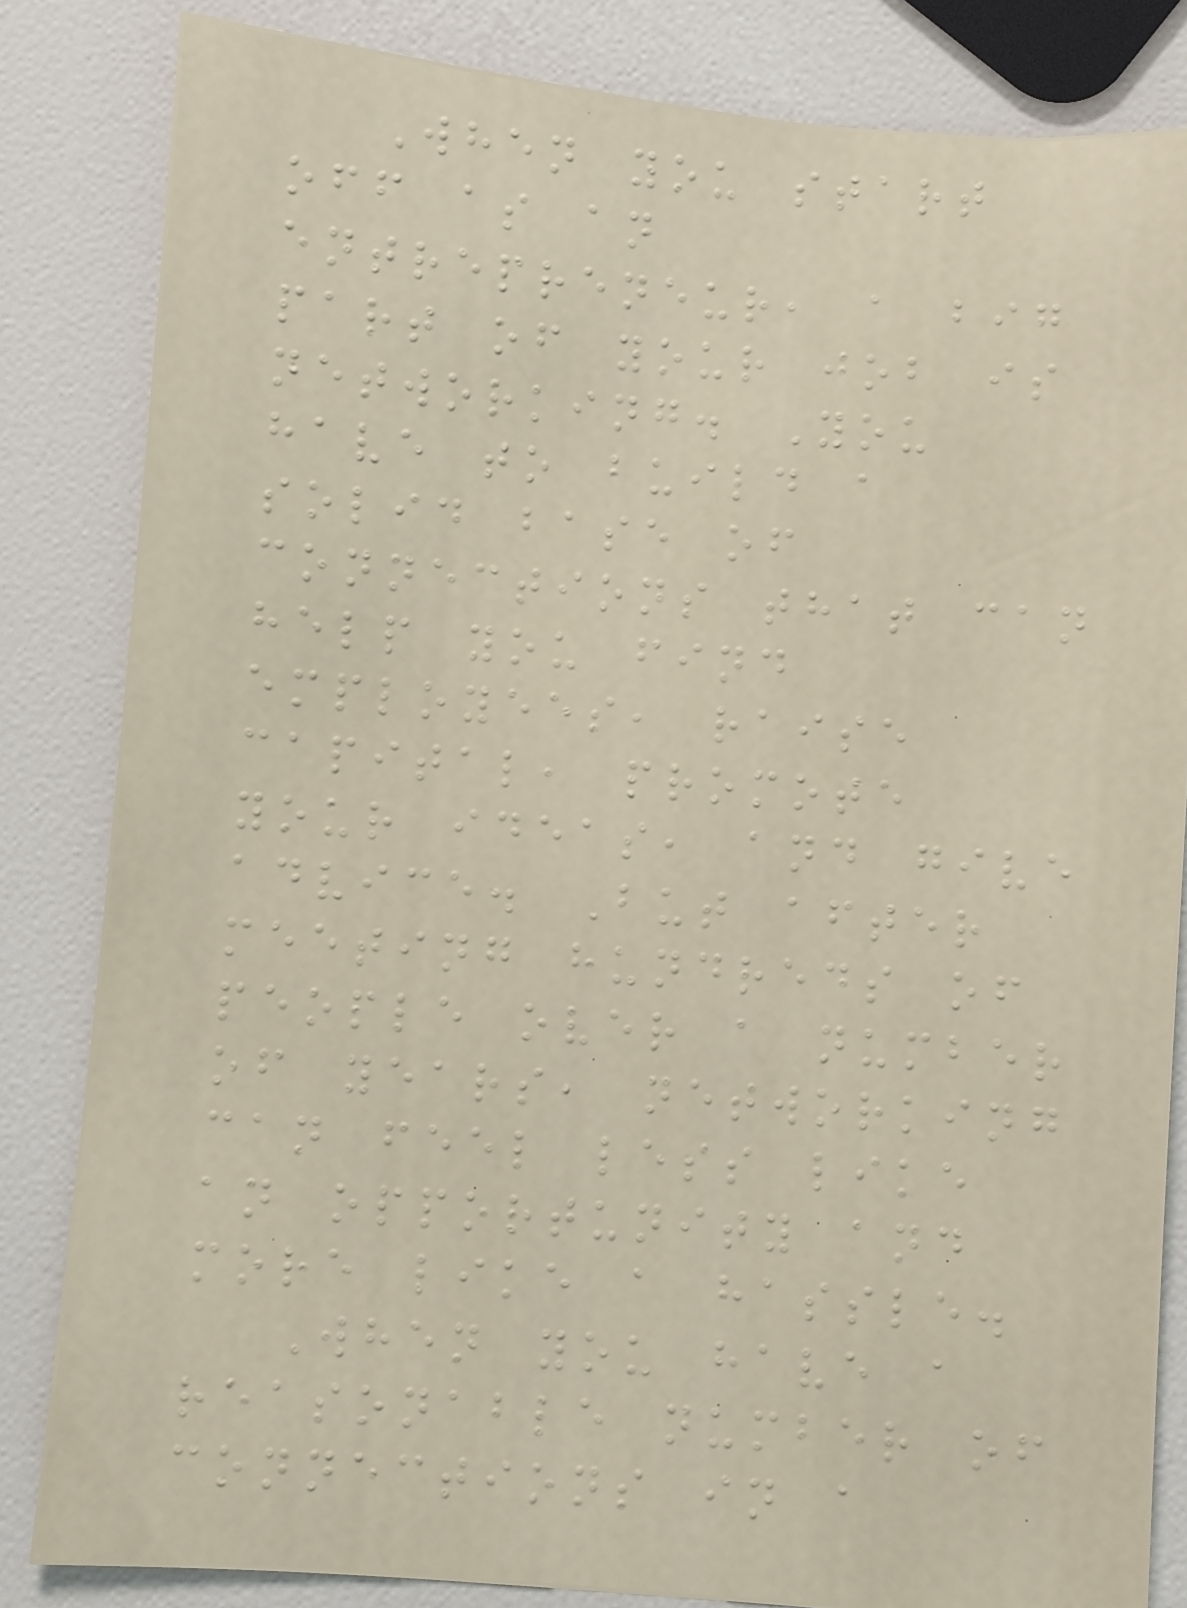When you start
off as an
entrepreneur, a big
part of your job is
networking. You
have to build a
solid base of
connections that can
help you find
employees, raise
capital, promote
your ideas, and give
advice. But after
meeting hundreds of
people over a number
of years, networking
can feel less like
an opportunity and
more like a hassle.
When you have a
reasonable number of
connections in a
